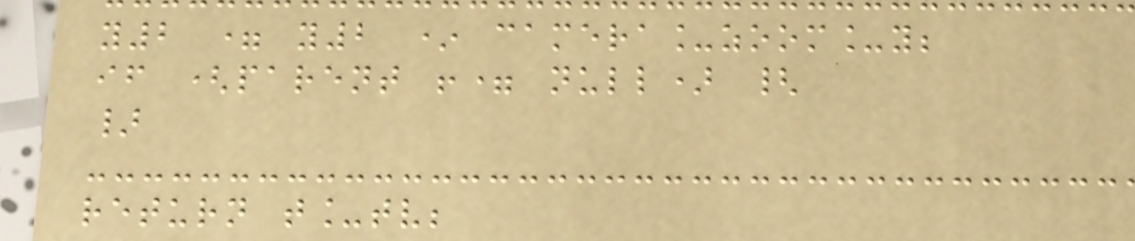y2 = y2 * camera_zoom_y;
if (parent != null) {
}
return t_tv;
